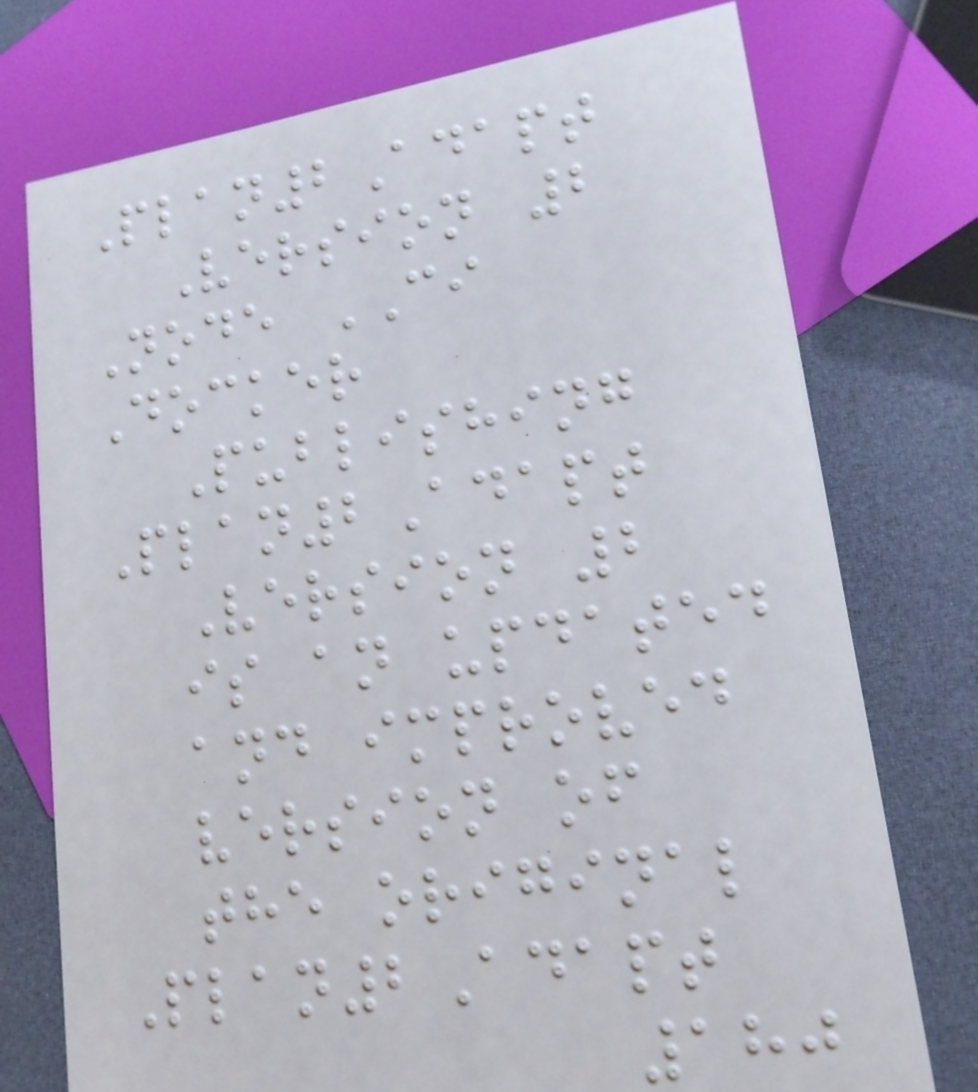Plan2Adapt
Version 2
Node CI
Docker
Publishing
Plan2Adapt
Version 2
is an updated
and improved
version of
the original
Plan2Adapt
180
